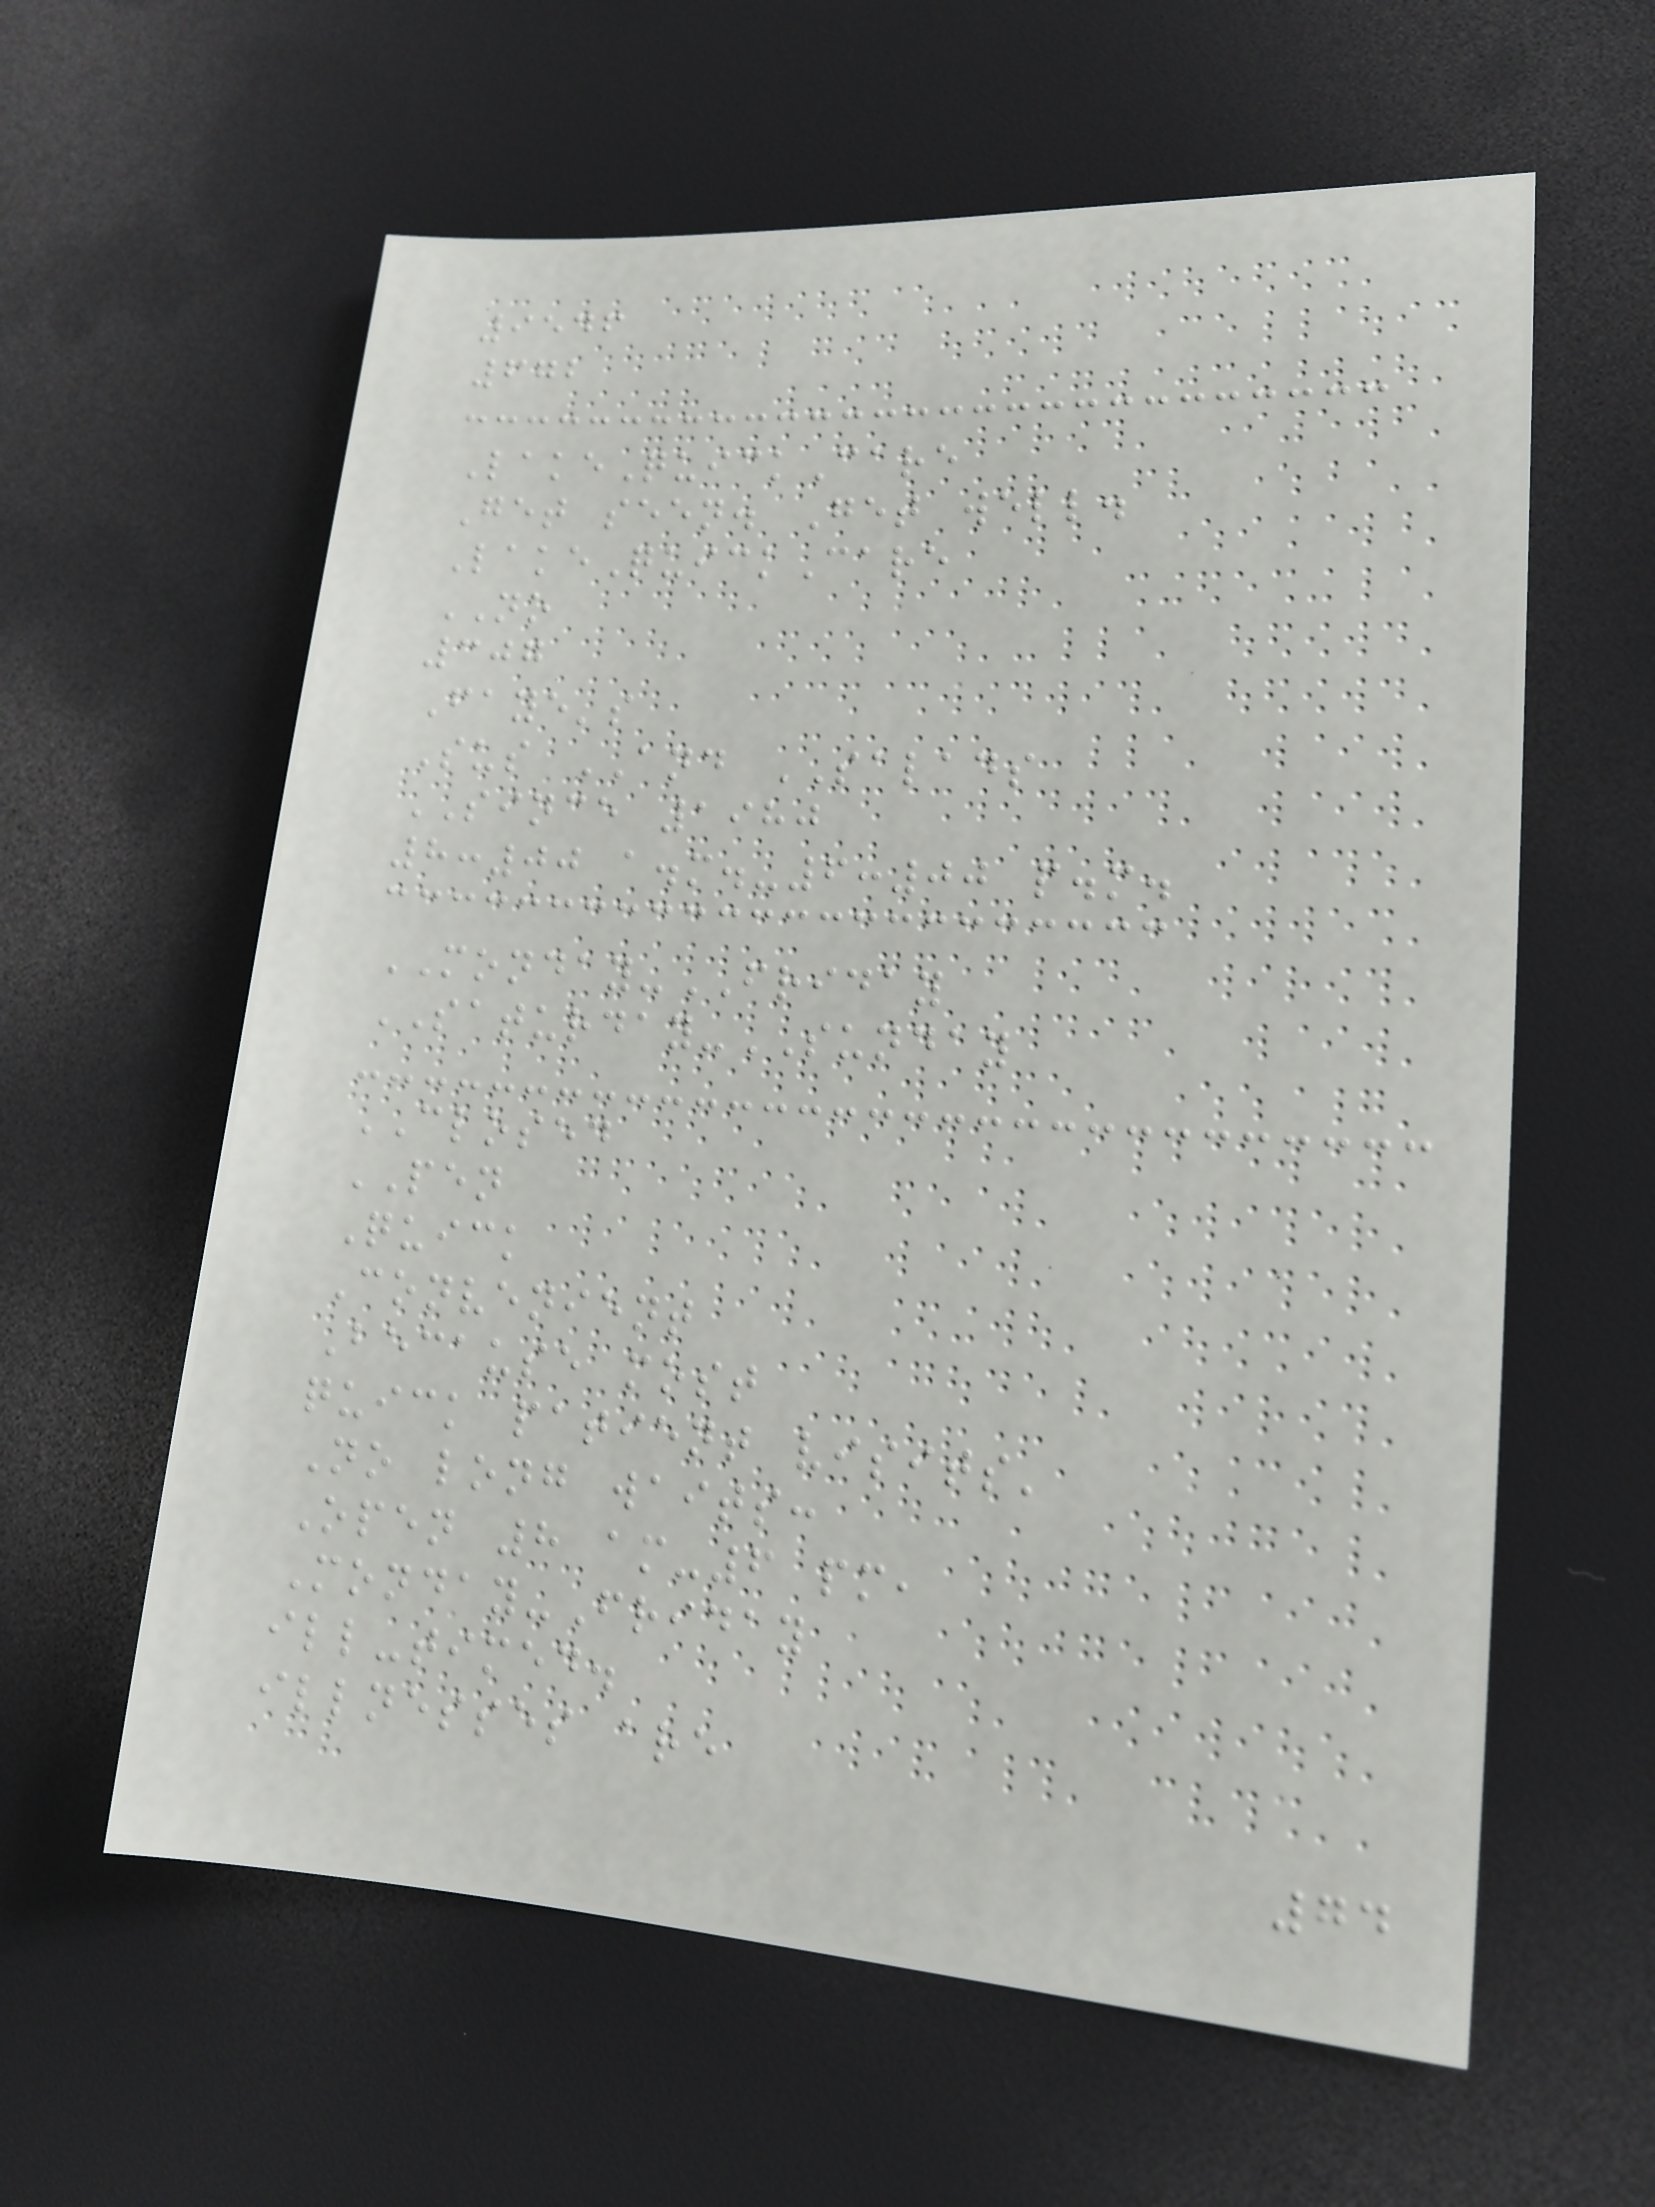9546
672
LakeQuickCare
Get seen. Get well.
LakeQuickCare
NO
307
Faye's
Sus AND SALADS
SINCE 1980
8:00 a.m.-6:00 p.m.
MONDAY-FRIDAY
SATURDAY-SUNDAY
CLOSED
PEN
Quick
Convenient
Because most
quick patient visits'
No long waits:
Open 8 am-6 pm,
Monday-Friday
ill-timed.
illnesses are
74
